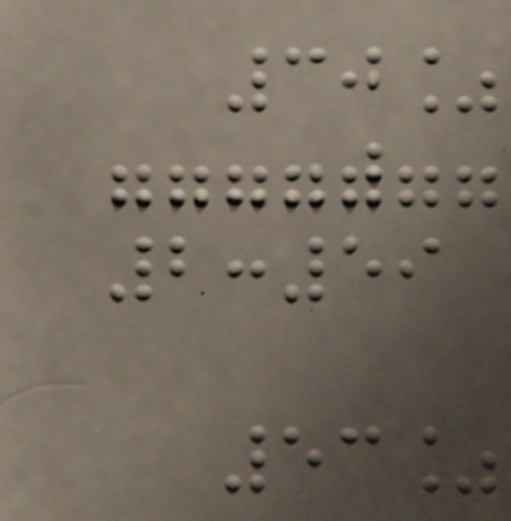30%
2:59
53%
